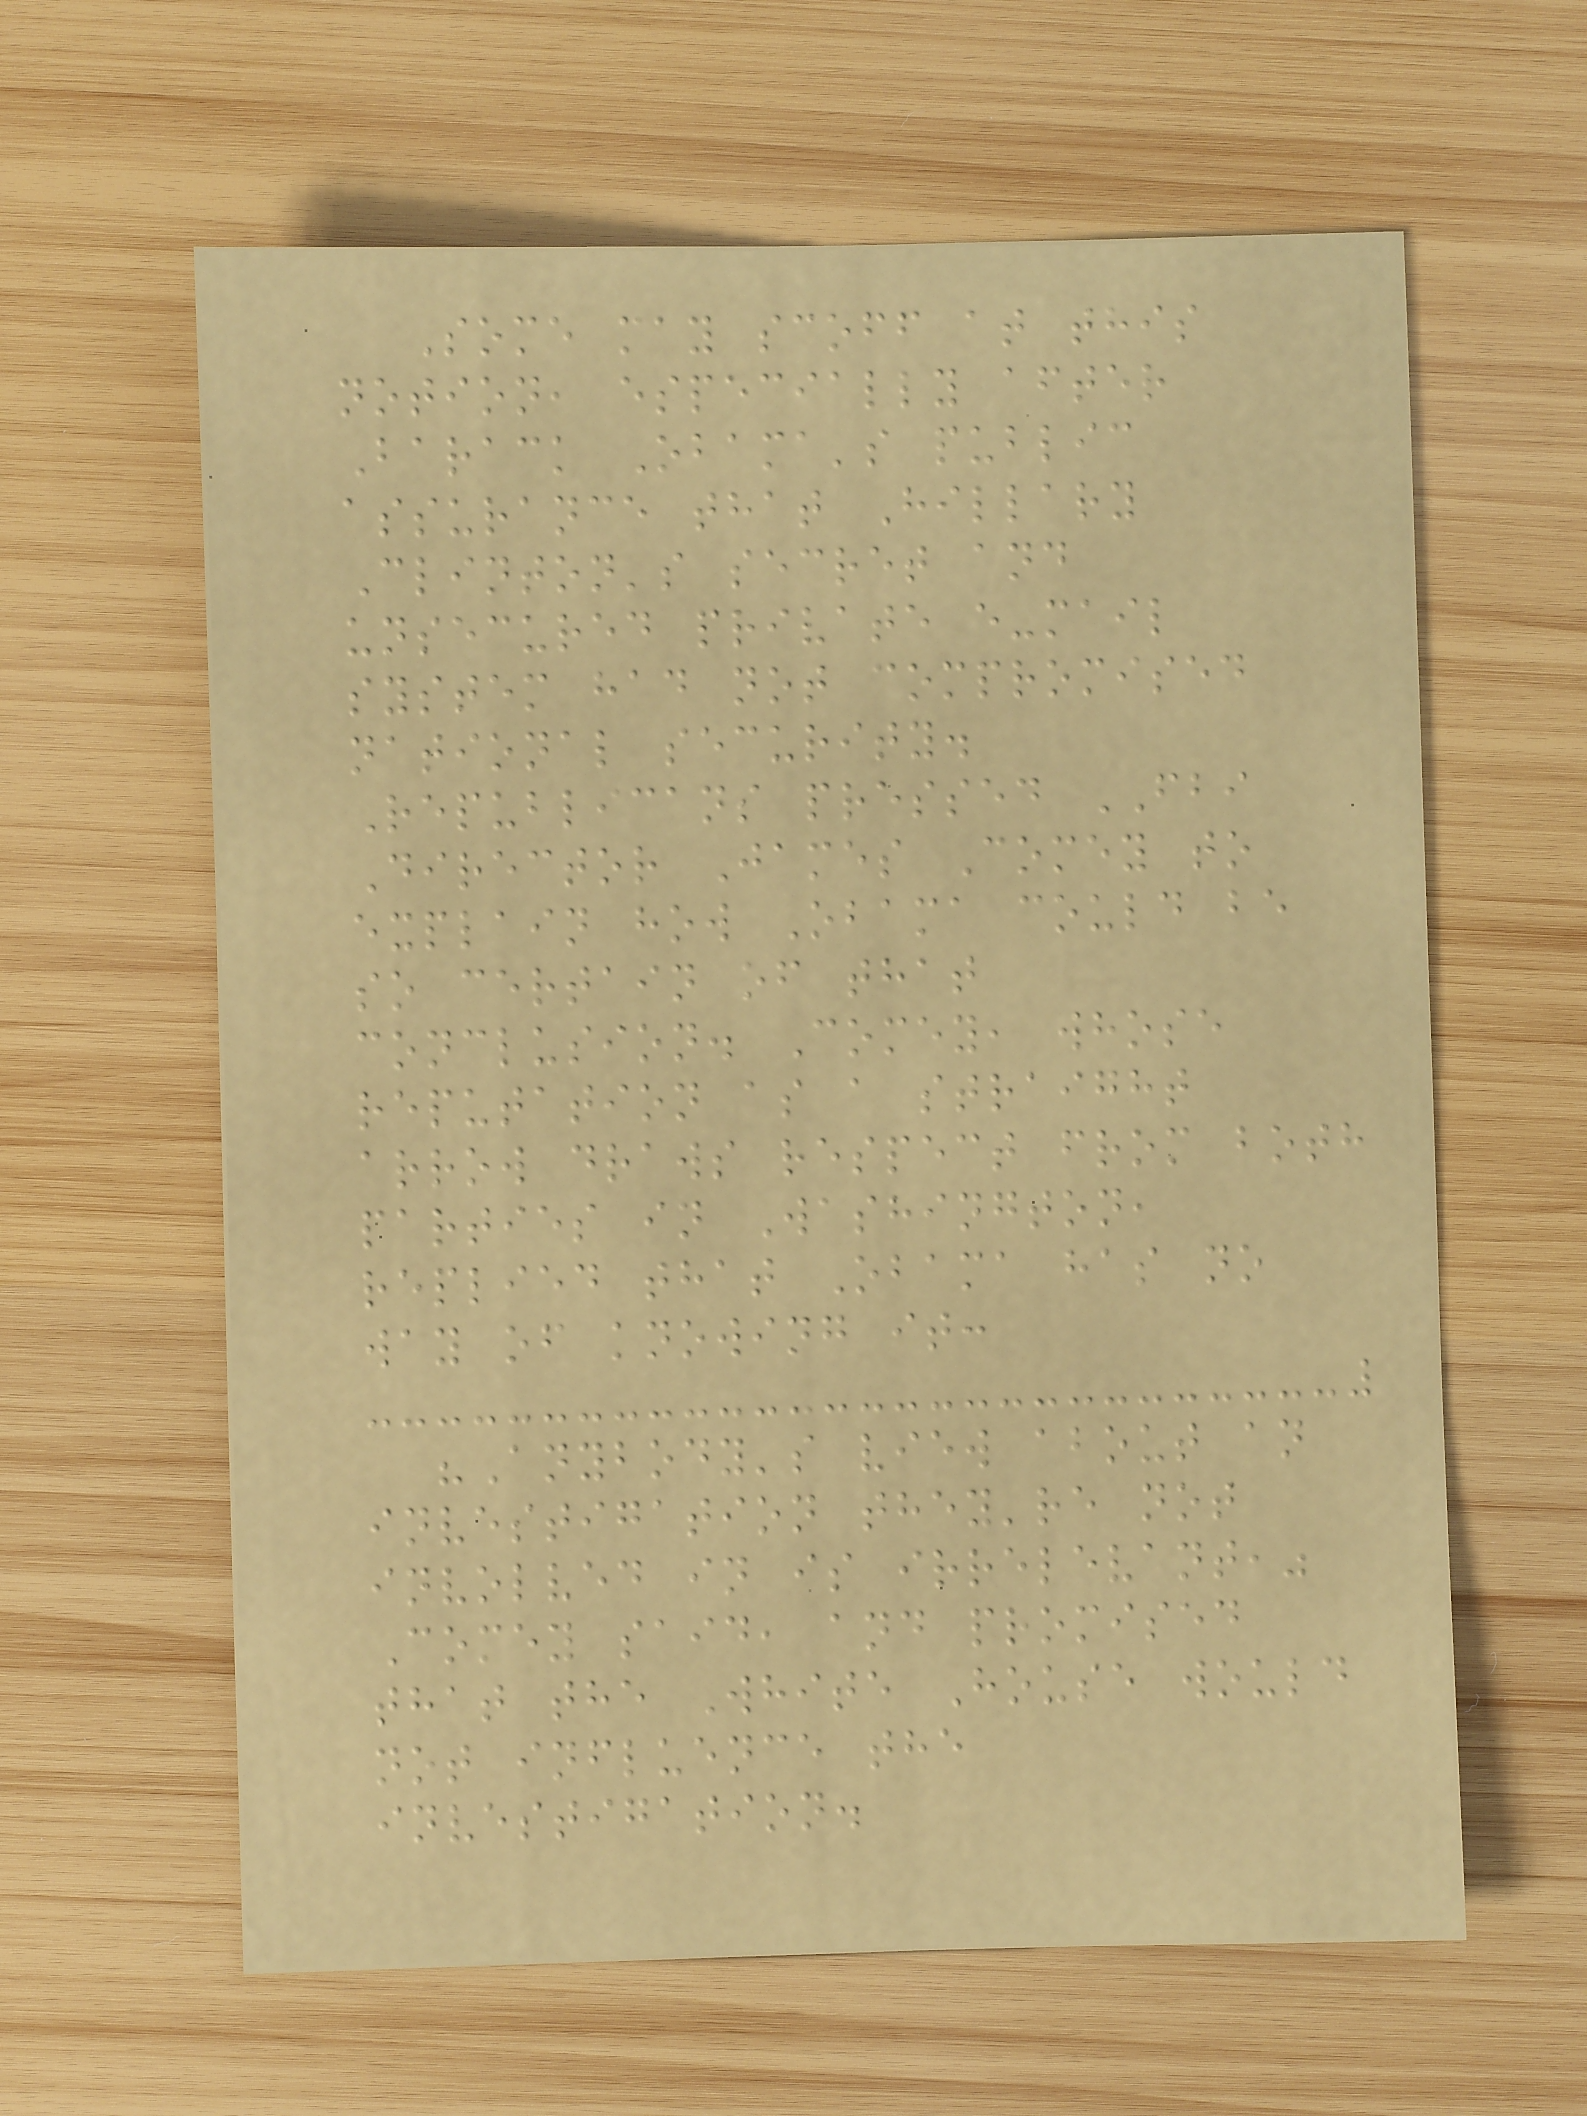Some may scoff at this
notion, especially after
Barack Obama's public
assurance that Hillary
Clinton's secret and
unsecured private e-mail
system had not compromised
national security.
Republicans pressed FBI
Director James Comey to
explain how Obama could be
so certain of that
conclusion. Comey, whose
reputation as a straight
arrow draws respect from both
parties in Washington,
replied that Obama has no
way of knowing it:
"Anybody's view about an
investigation they're not
involved in is irrelevant,"
Comey said, and promised
that the White House would
not influence the
investigation.
